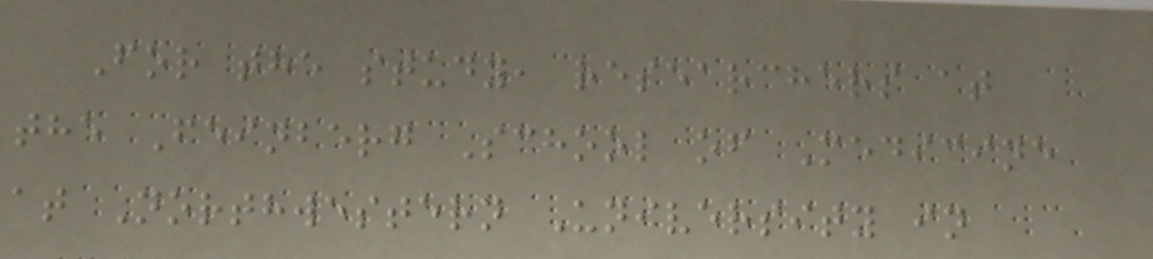For the study, researchers at
the Feinberg School of Medicine
at Northwestern University in
